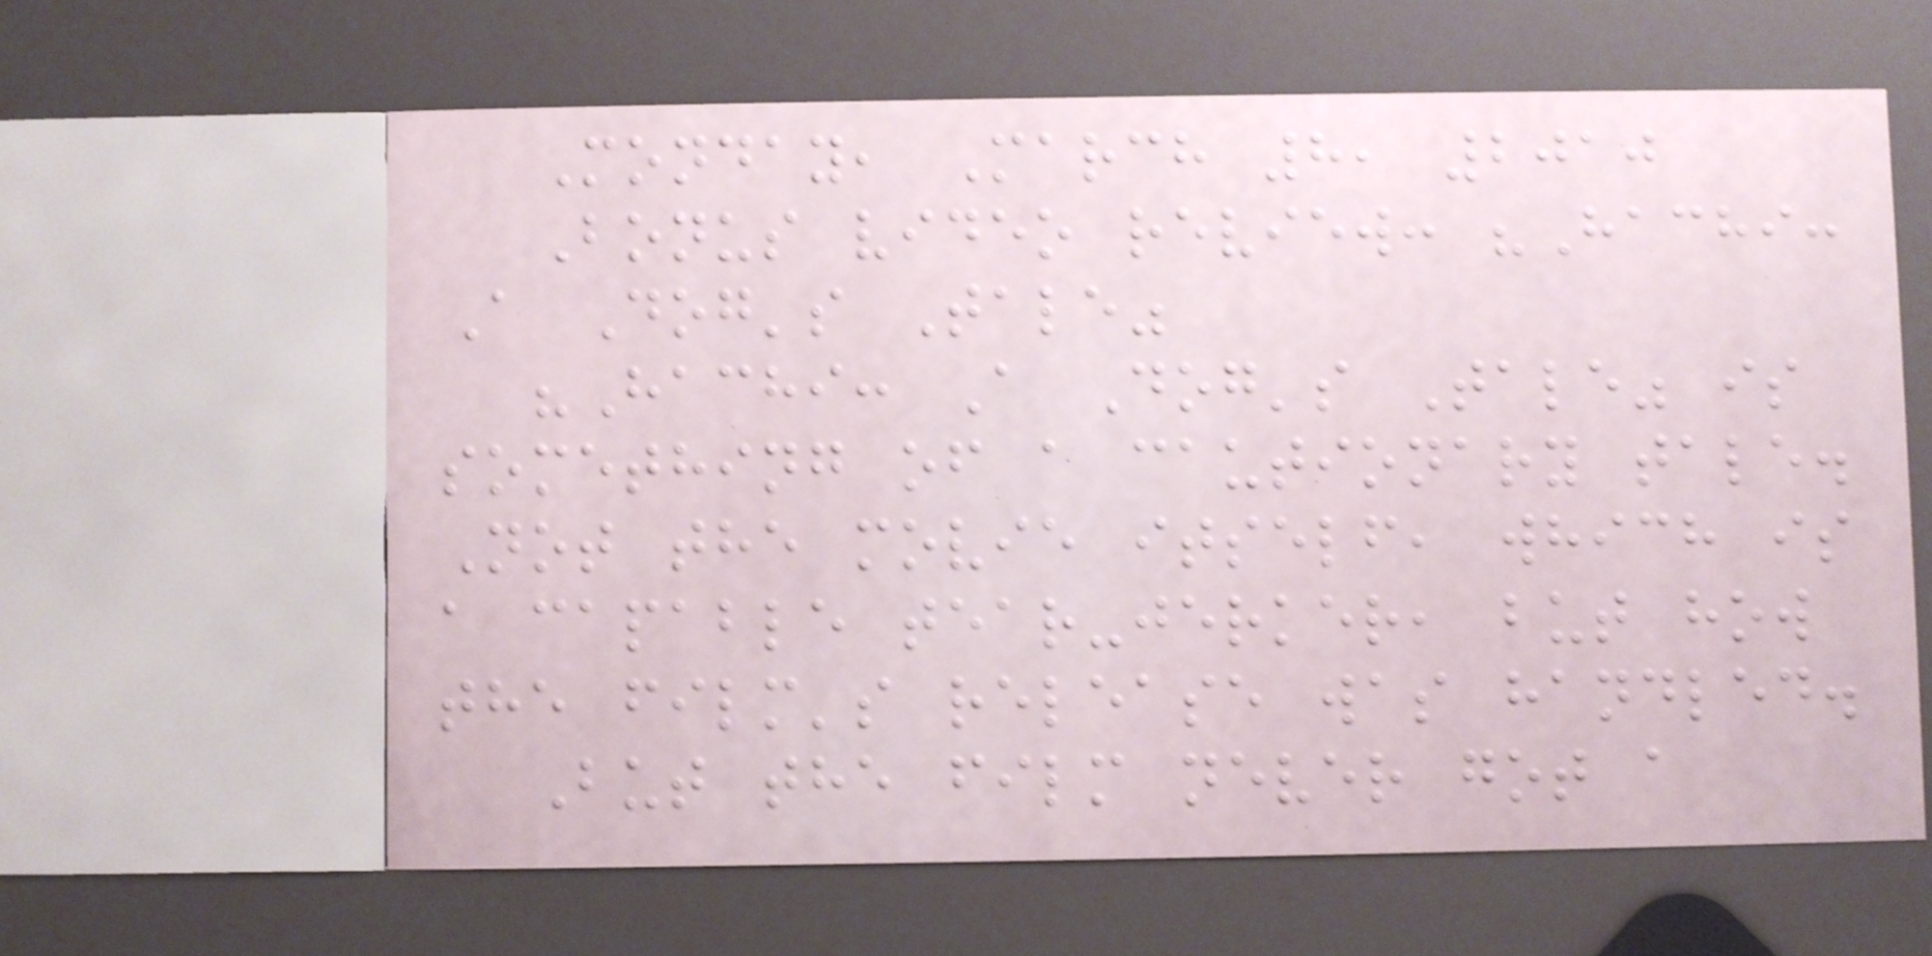Monday, March 8, 2010
Bonus video review: "Hachi:
A Dog's Tale"
"Hachi: A Dog's Tale" is
something of a cautionary tale.
Not the movie itself, which is
a capable tear-jerker, but how
the film's release was handled.
But the film never got a
